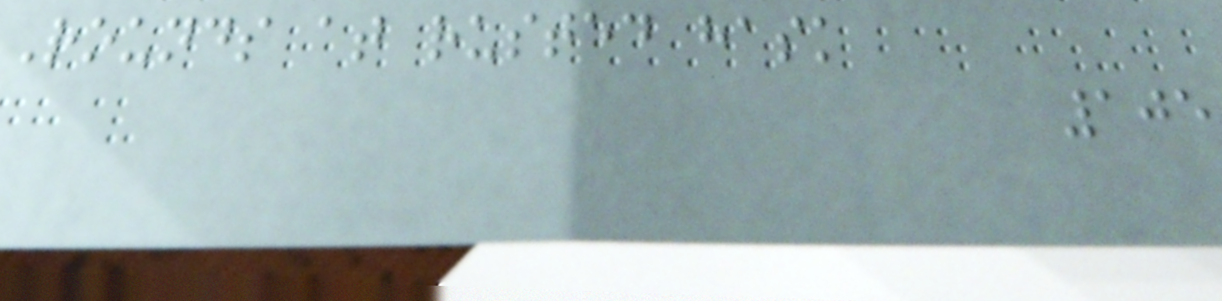Rounds at rusted hask
105
